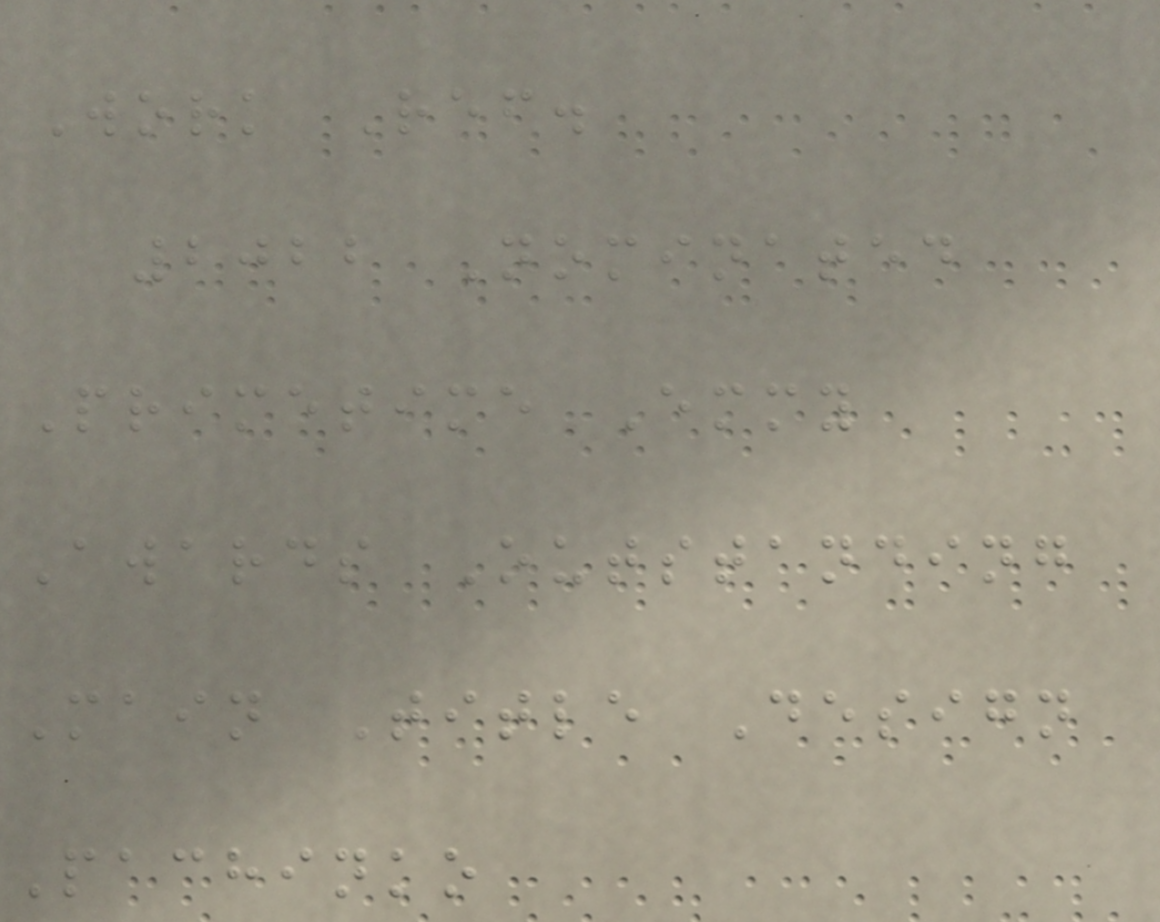Work Ref.
2022 Nominated
Primetime Emmy
Awards Outstanding
Main Title Design
Pachinko
